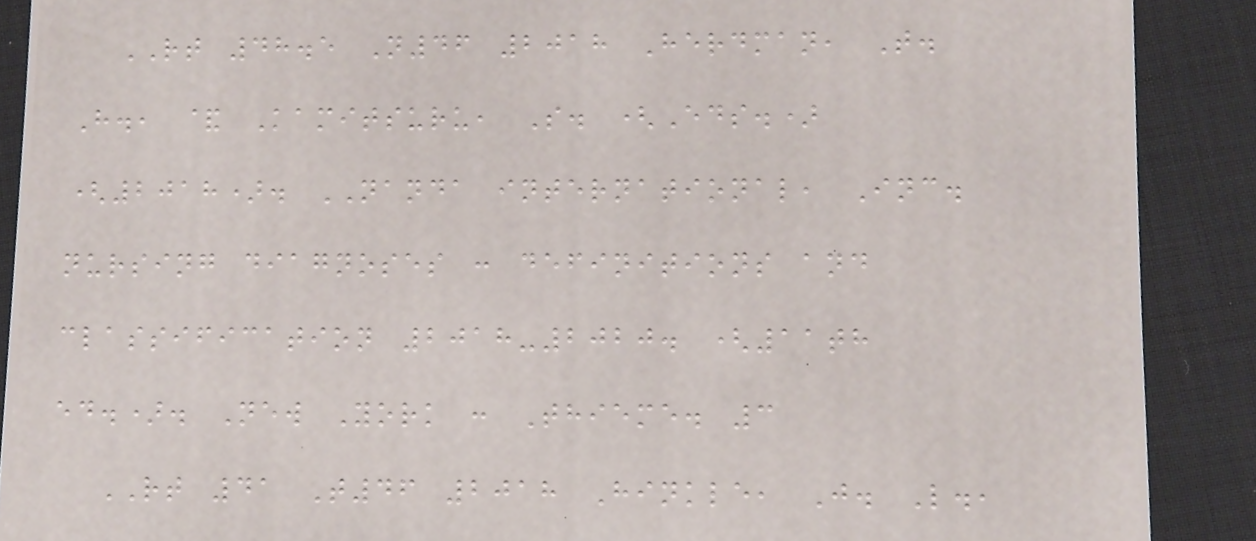RT 48.5 N46 2018 Herdman, T.
H., & Kamitsuru, S. (Eds.)
(2018). NANDA international, Inc.
nursing diagnoses : definitions and
classification 2018-2020. (11th
ed.). New York : Thieme. 3
RT 41 T46 2018 Hinkle, J. L.,
